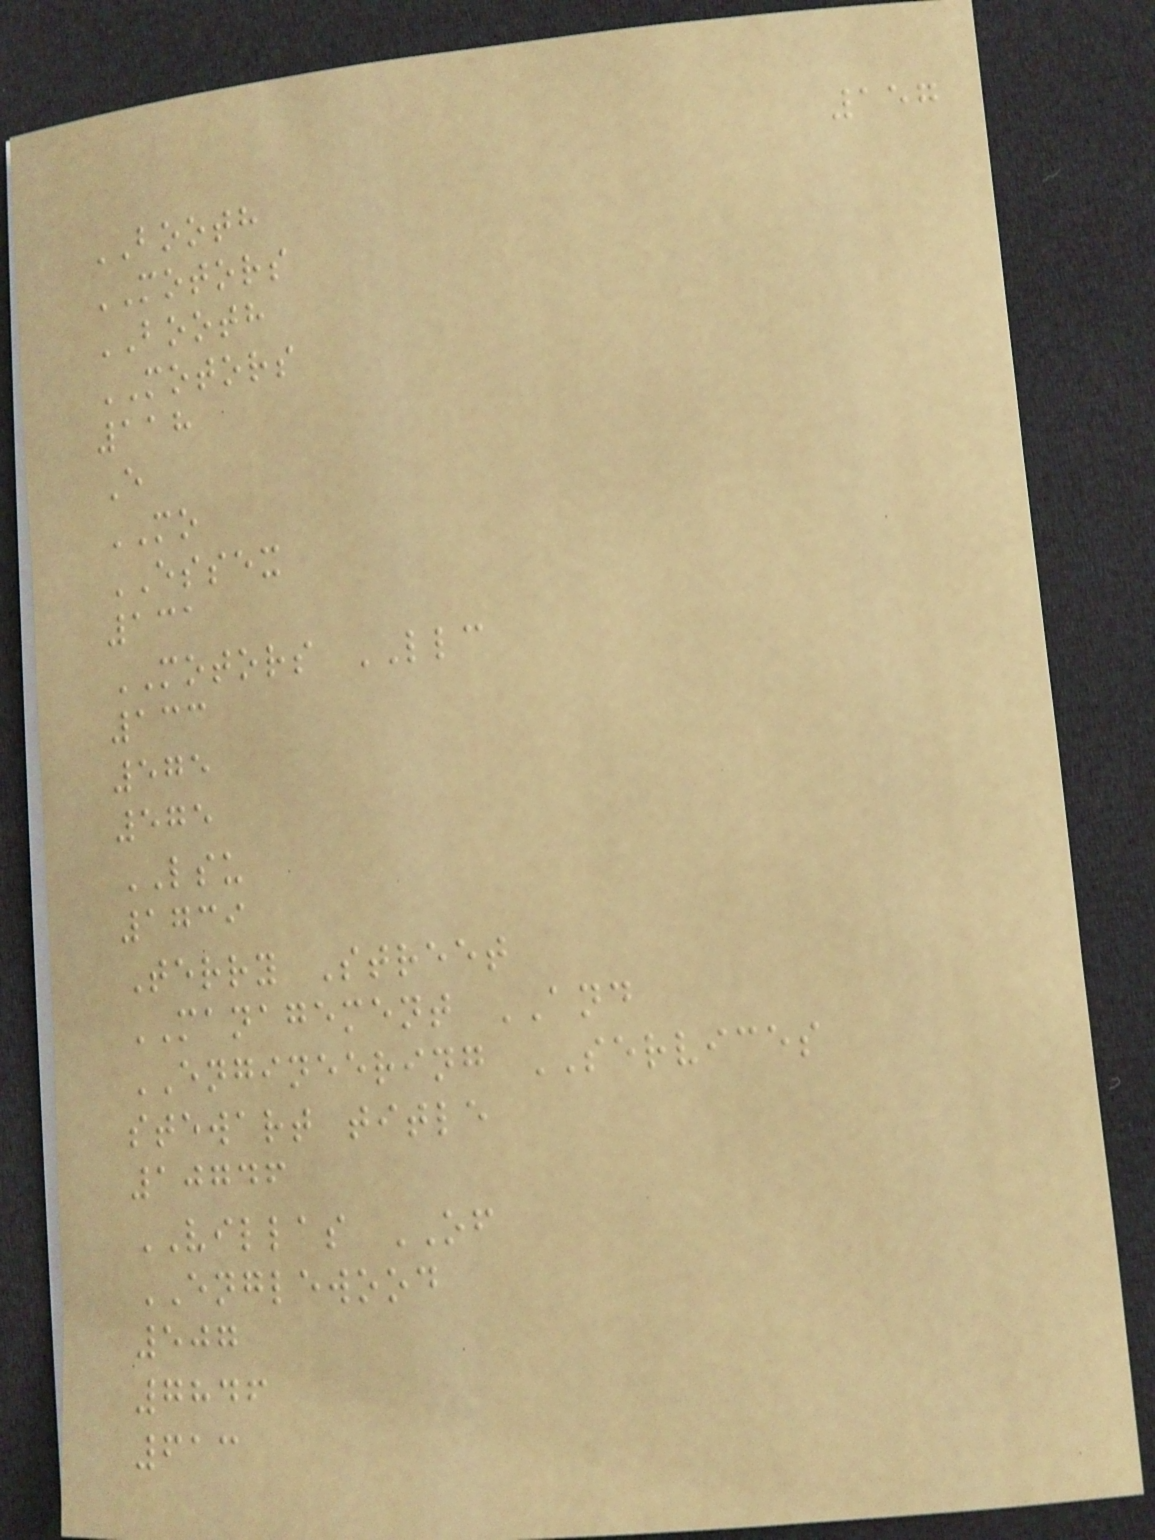157
BOOTH
MOTORS
BOOTH
MOTORS
118
E
MO
ESSEX
131
MOTORS LLC
133
575
575
LSU
1739
Terry Street
MANAGEMENT AND
ENGINEERING SERVICES
stewart title
10746
VILLAS OF
ENGLEWOOD
507
7846
613
